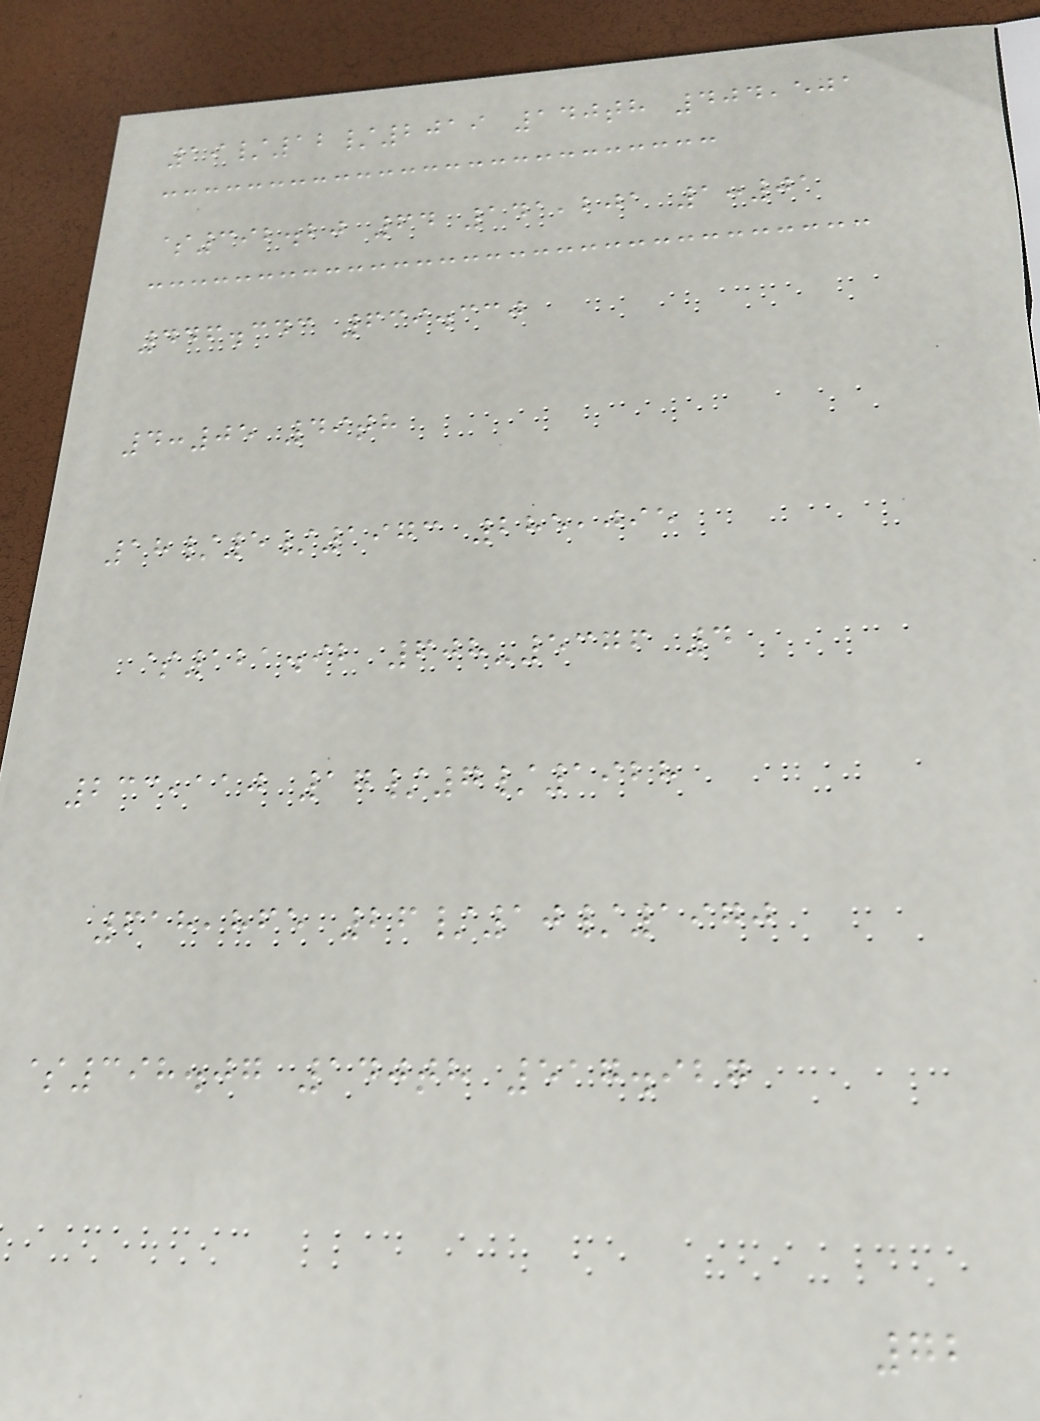19/12/2019 140th 404,501
$392.20 64 141,201 1:01
446.343 639.330
4:05 49th
18/5/1973 285,095
$121.92 608-5376 4
233,110 17/7/1928
618,865 26/10/1970
$398.07 140th 517.927
72
